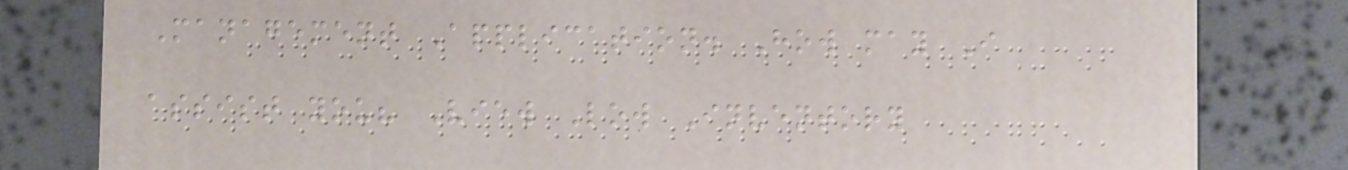Management Application. How may I
assist you? View Low Inventory
